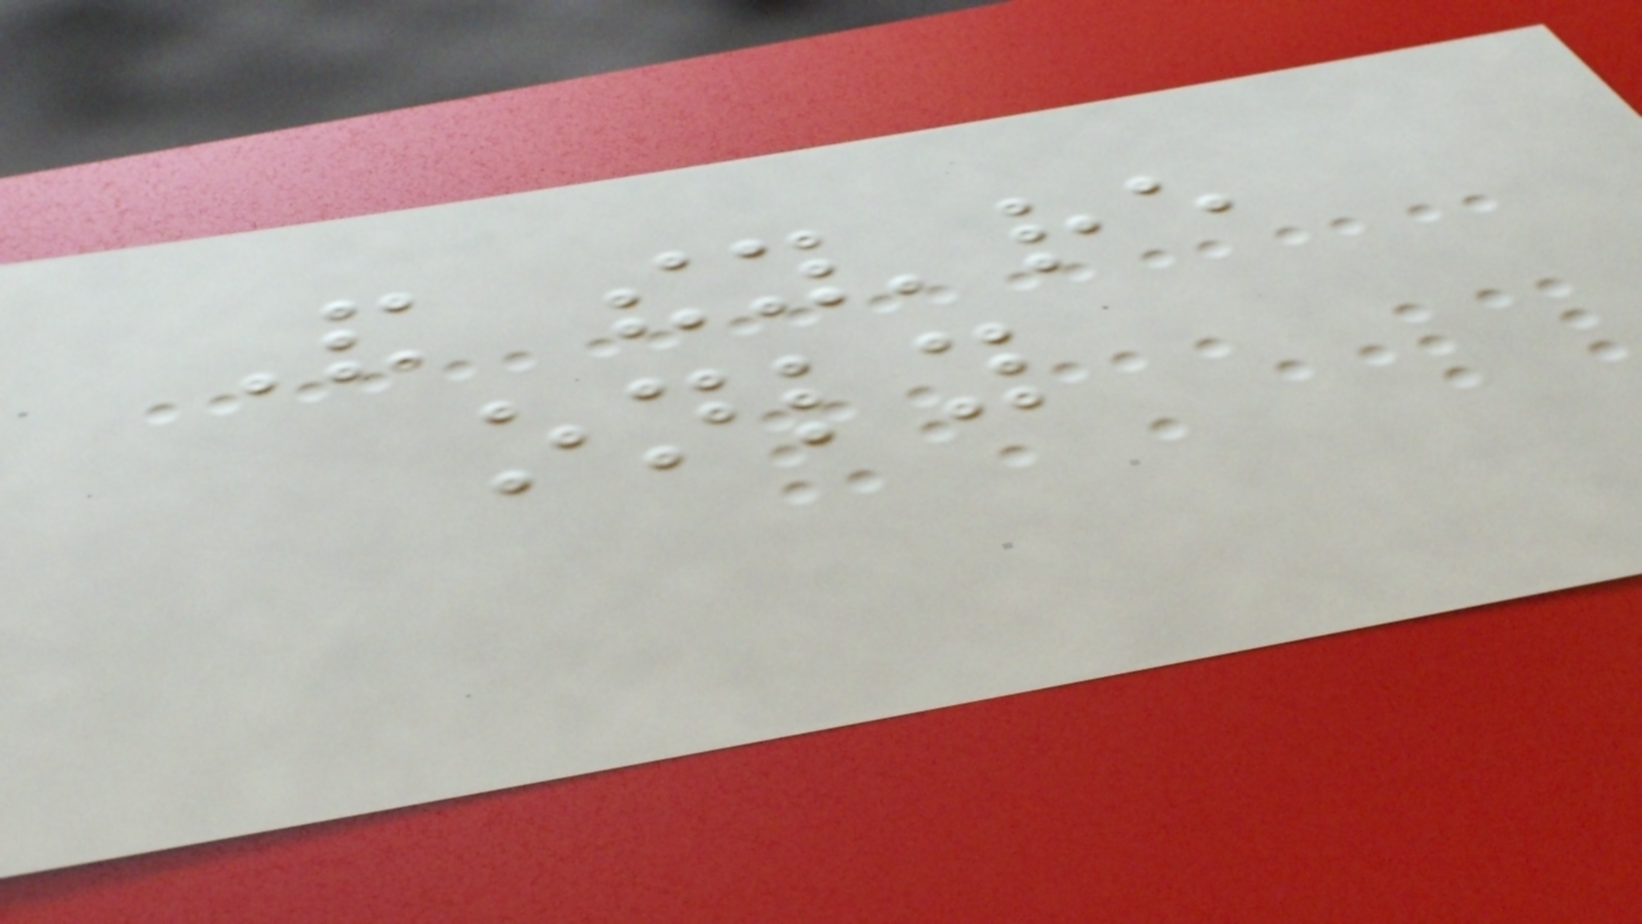And they're
only
